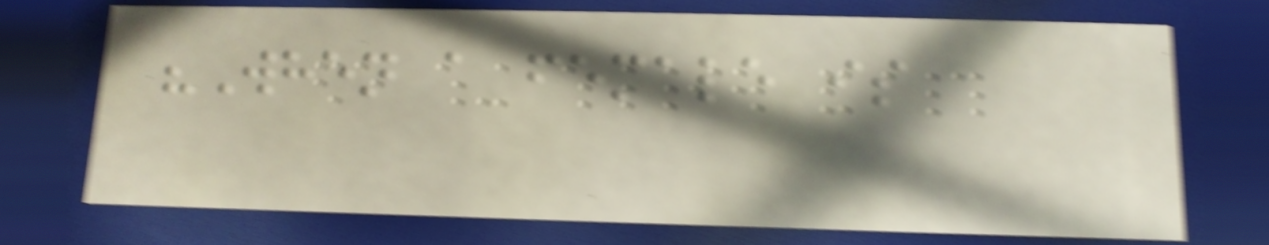"When a female is
